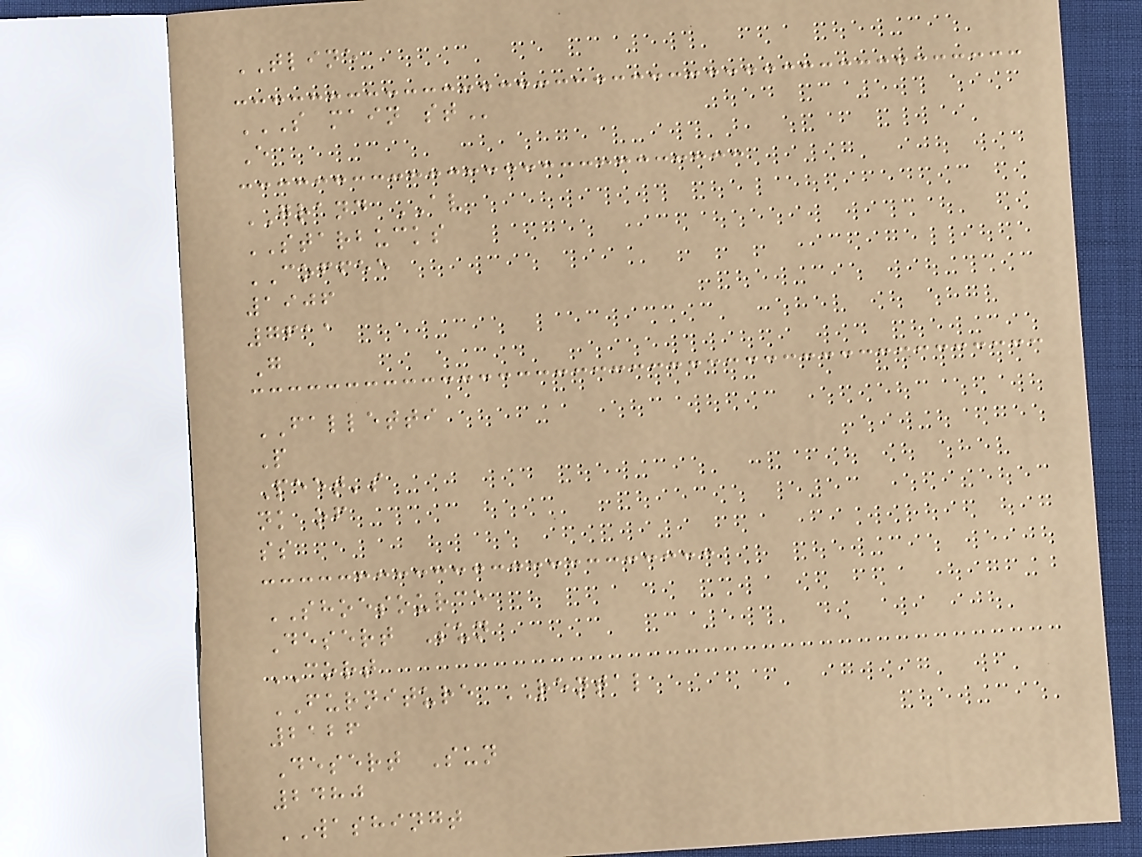TLINE
S MAIN ST
E
GRAND AV
STARBUCKS
COFFEE
1906
7611
G
FALLETTI
P
Peet's
nk of
ss
SHOESOURCE
Desert Sun
CORT
FURNITURE RENTAL
2126
Desert Sun
2480
WASHINGT
